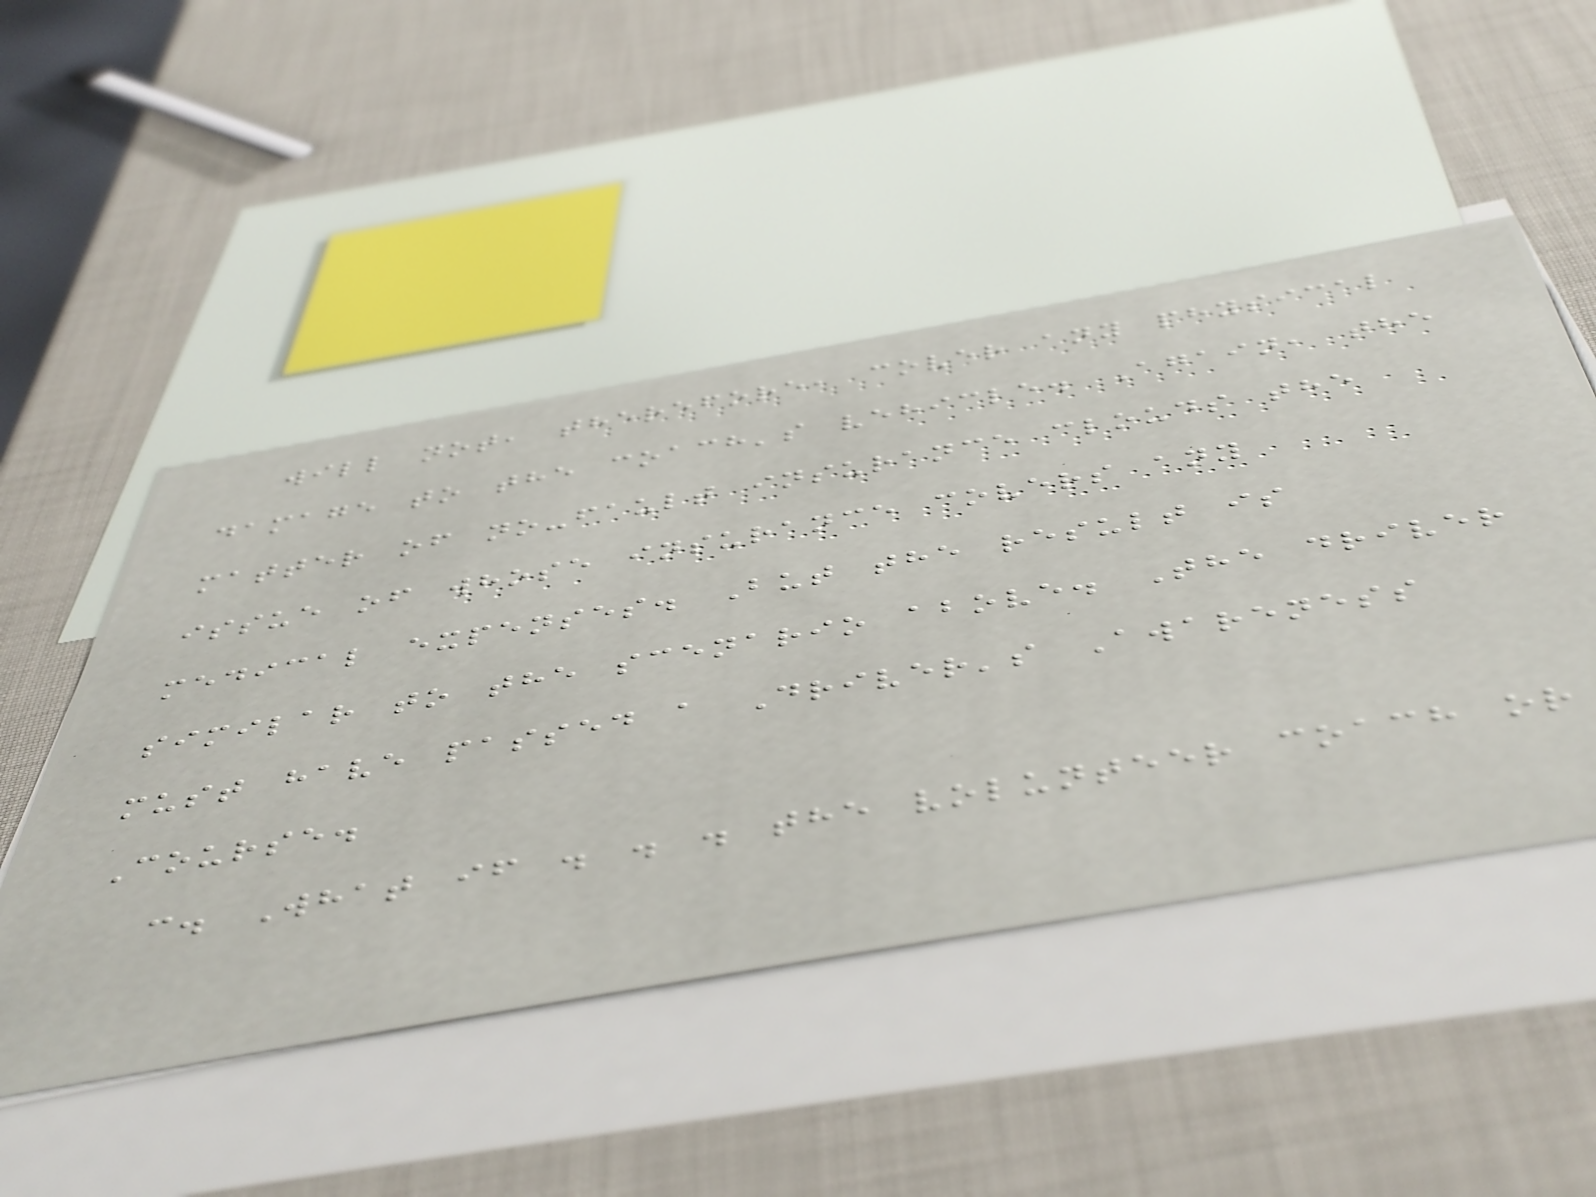will not, therefore, cover any physical
damage to the coach's vehicle. Again, the
matter of no-fault insurance clouds the
issue of whose insurance covers any
medical expenses. But the result is
similar to the scenario above. The driver
must have passed a Driver's Awareness
Course.
c. What if . . . the volunteer coach or
